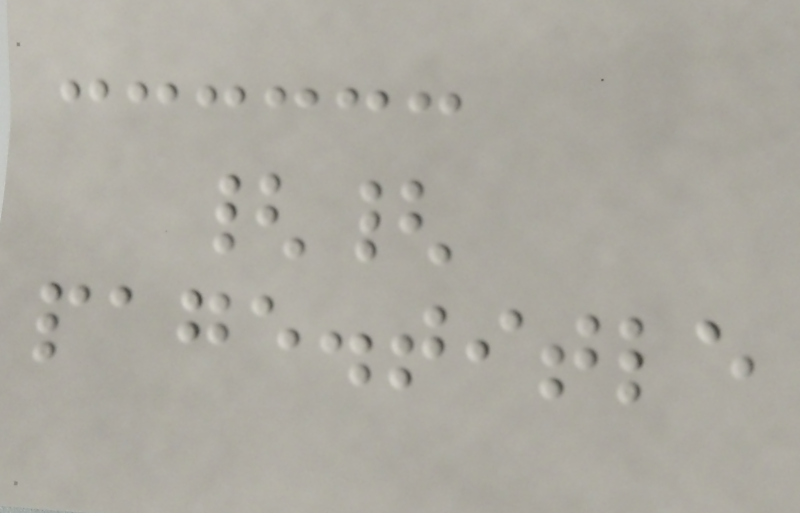{{
page.title
